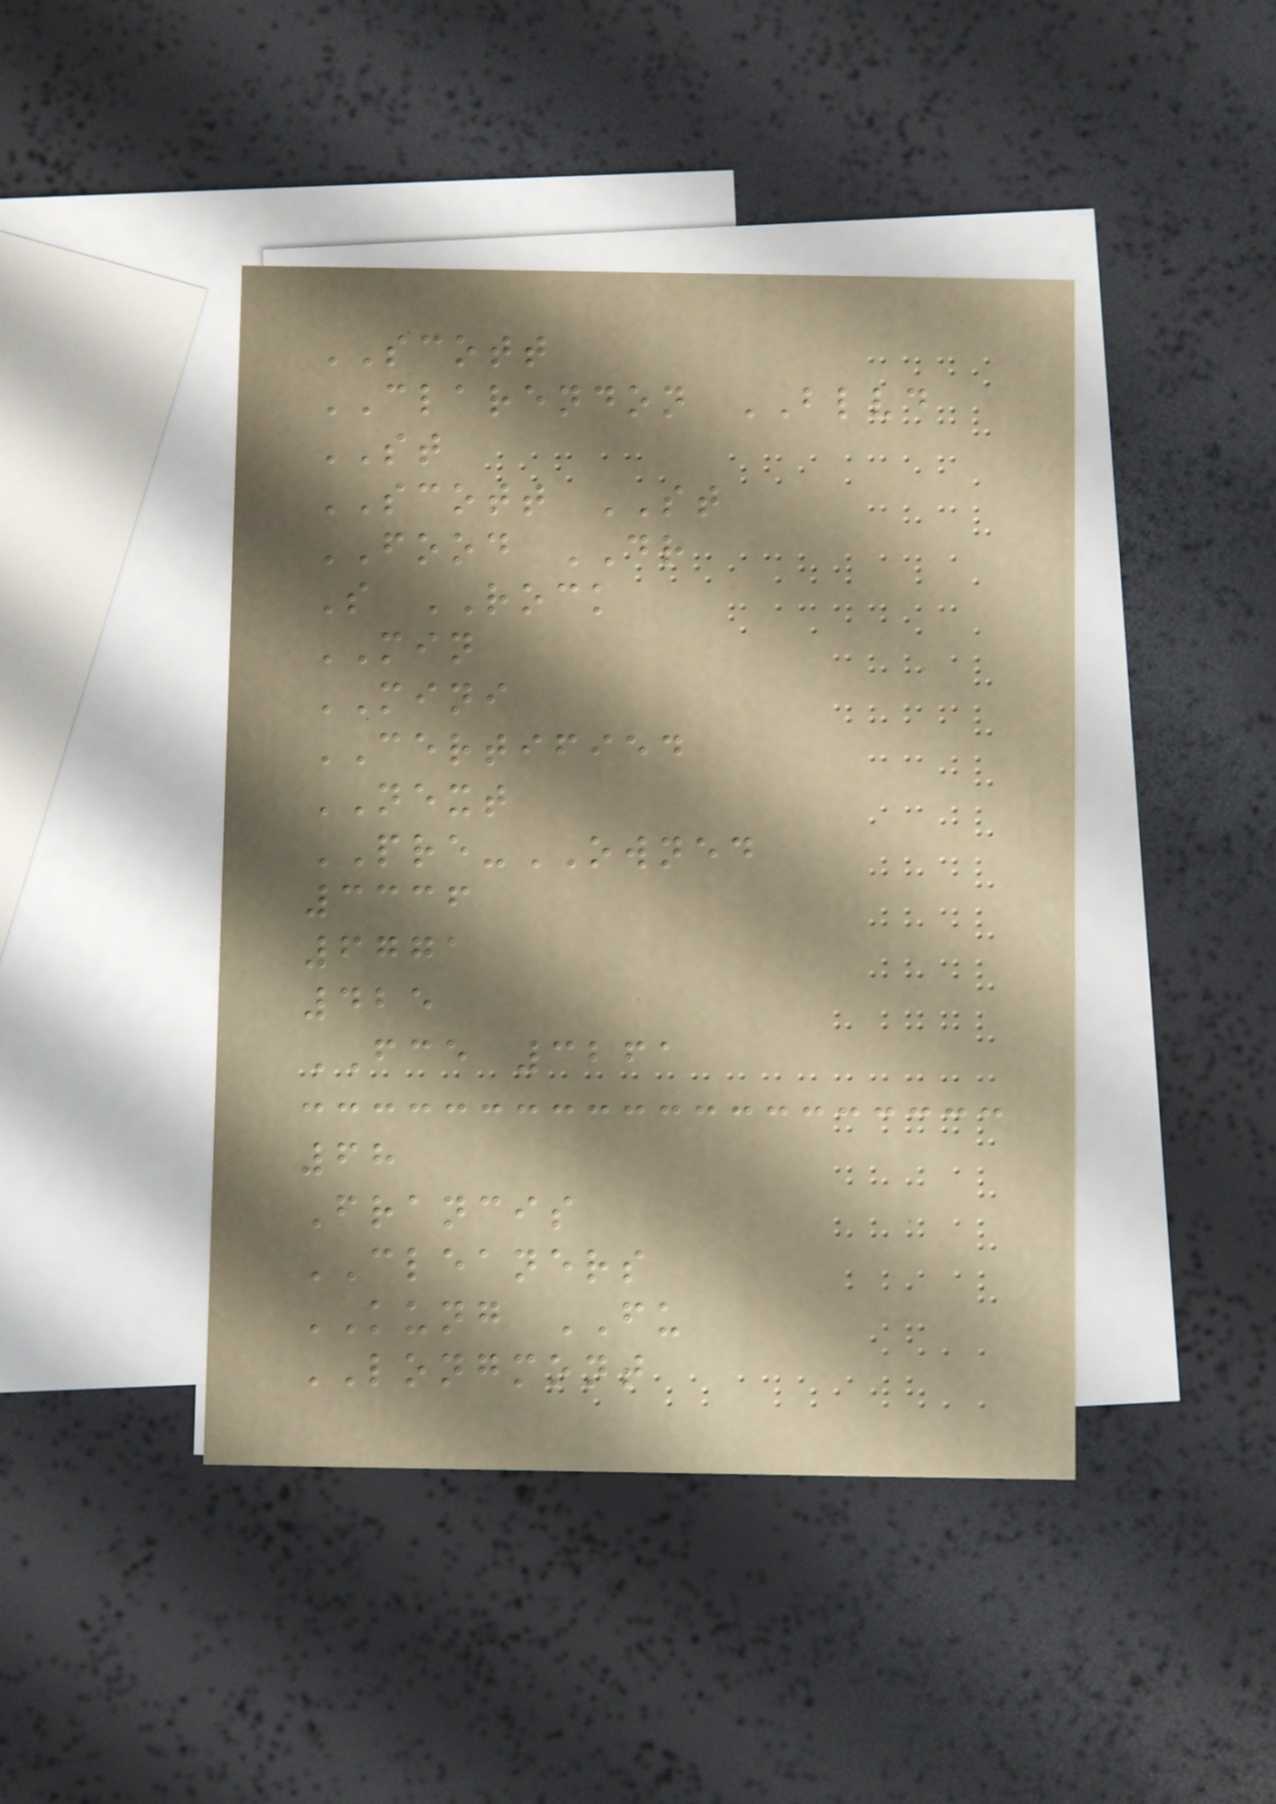SCOTT
CLARENDON BLVD
ST
SCOTT ST
FOOD DR
S ROCK
MIN
MINI
CERTIFIED
NEXT
PRE-OWNED
3336
6771
425
FCE 3261
68
Francis
CLEANERS
KUNG FU
LONGMONT
